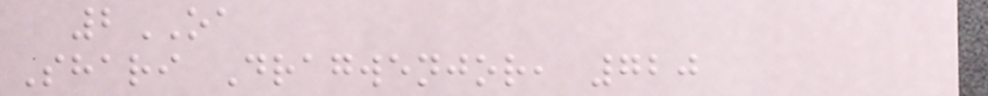2OA
Shari Dragwenjor, 720
